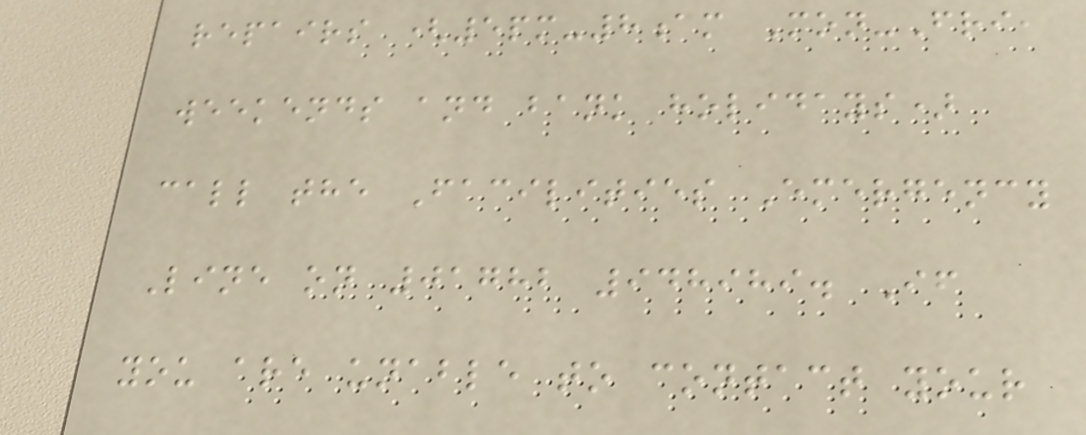repairs (5pm-8am Mon-Fri,
weekends and bank holidays)
call the Facilities Emergency
Line on 01782 948989. If
you are unable to contact your
